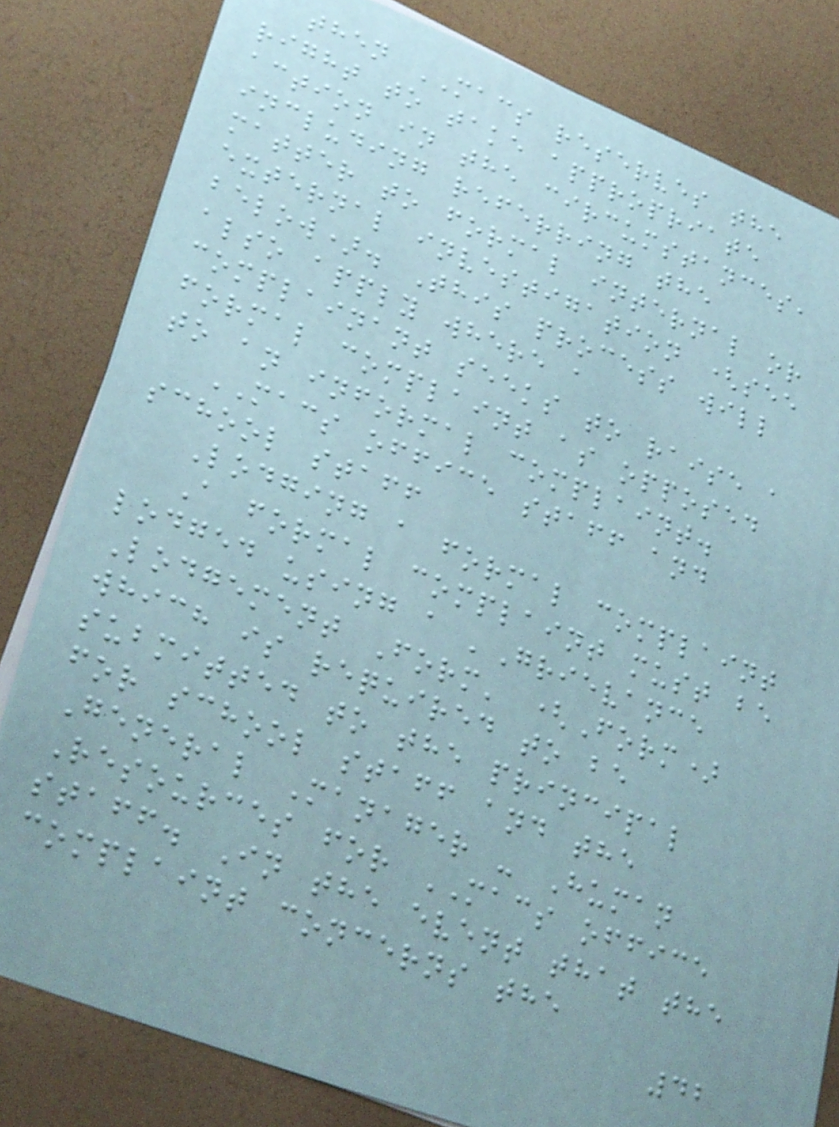then MACS reserves the
right to take appropriate
action in the circumstances,
including referring the
matter to formal internal or
external investigation (see
below). This process will
also apply where a
complainant seeks to raise a
formal complaint as opposed
to an informal complaint.
MACS office staff and
school staff
Lodging a formal complaint
A formal complaint must be
lodged using a 'Grievance
Lodgement Form' (Form)
which is required to be
submitted to the principal
for school staff and the
General Manager - Human
Resources for MACS office
staff. In the event that the
complaint concerns the
42
